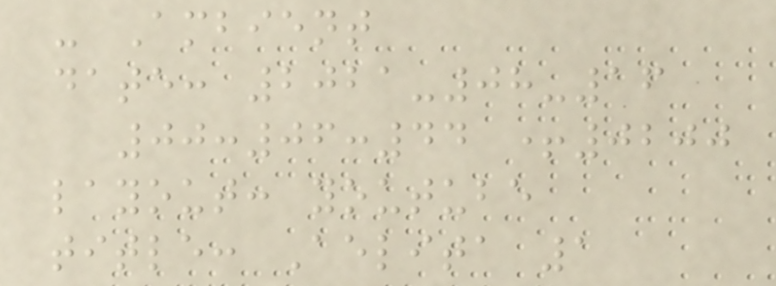- Ambient
date: 2021-08-16
00:06:44 +0200
layout: youtube
title: Aelita 1
